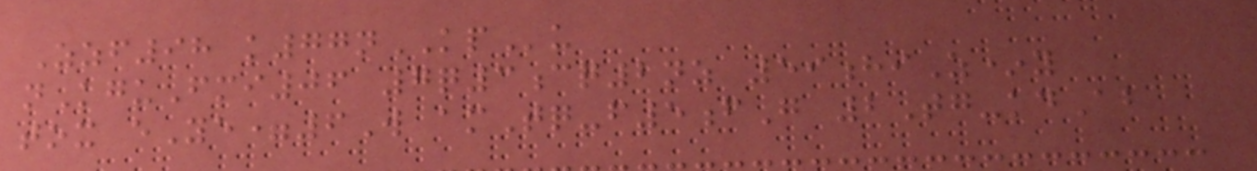Zzf98 k77nKPu
nKguFmi06 7q3cq2nz 59hiZ*y
tox eYe=6W amTq-f5fG 2Tg-kdAb
